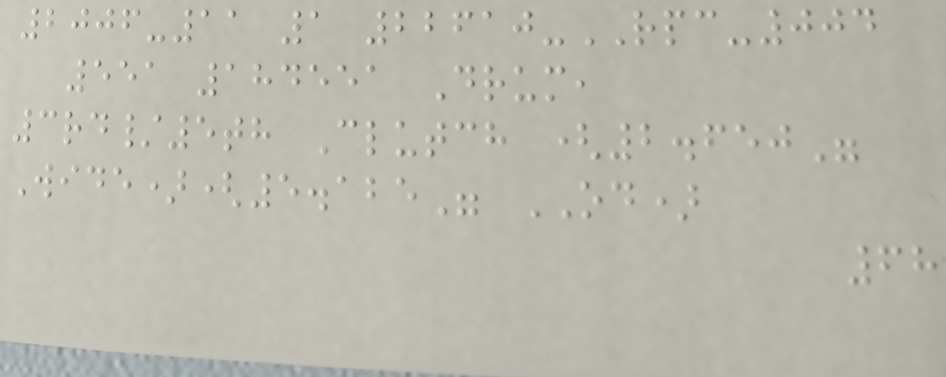2006-11 1 22610-RPC-004
551 184551 Drum,
3rd/5th Clutch (2.650"
Wide)(5.125" OD)
68
